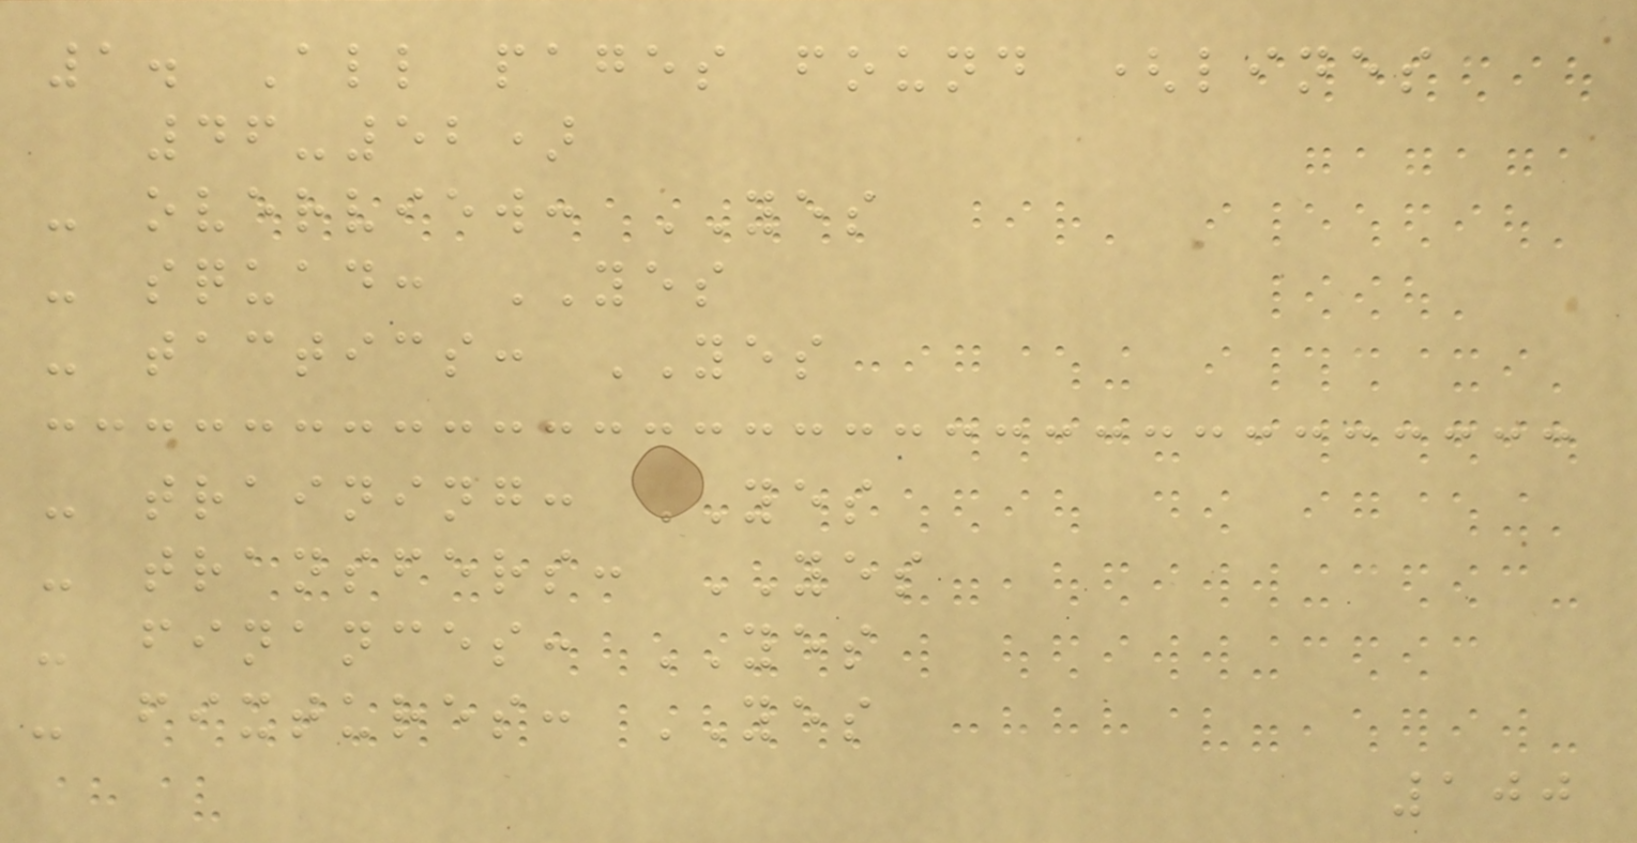1. All pages found (lines
46-52)
- overview: YES
- squad: YES
- tactics: YES
- training: YES
- transfers: YES
- finances: YES
- fixtures: YES
100
